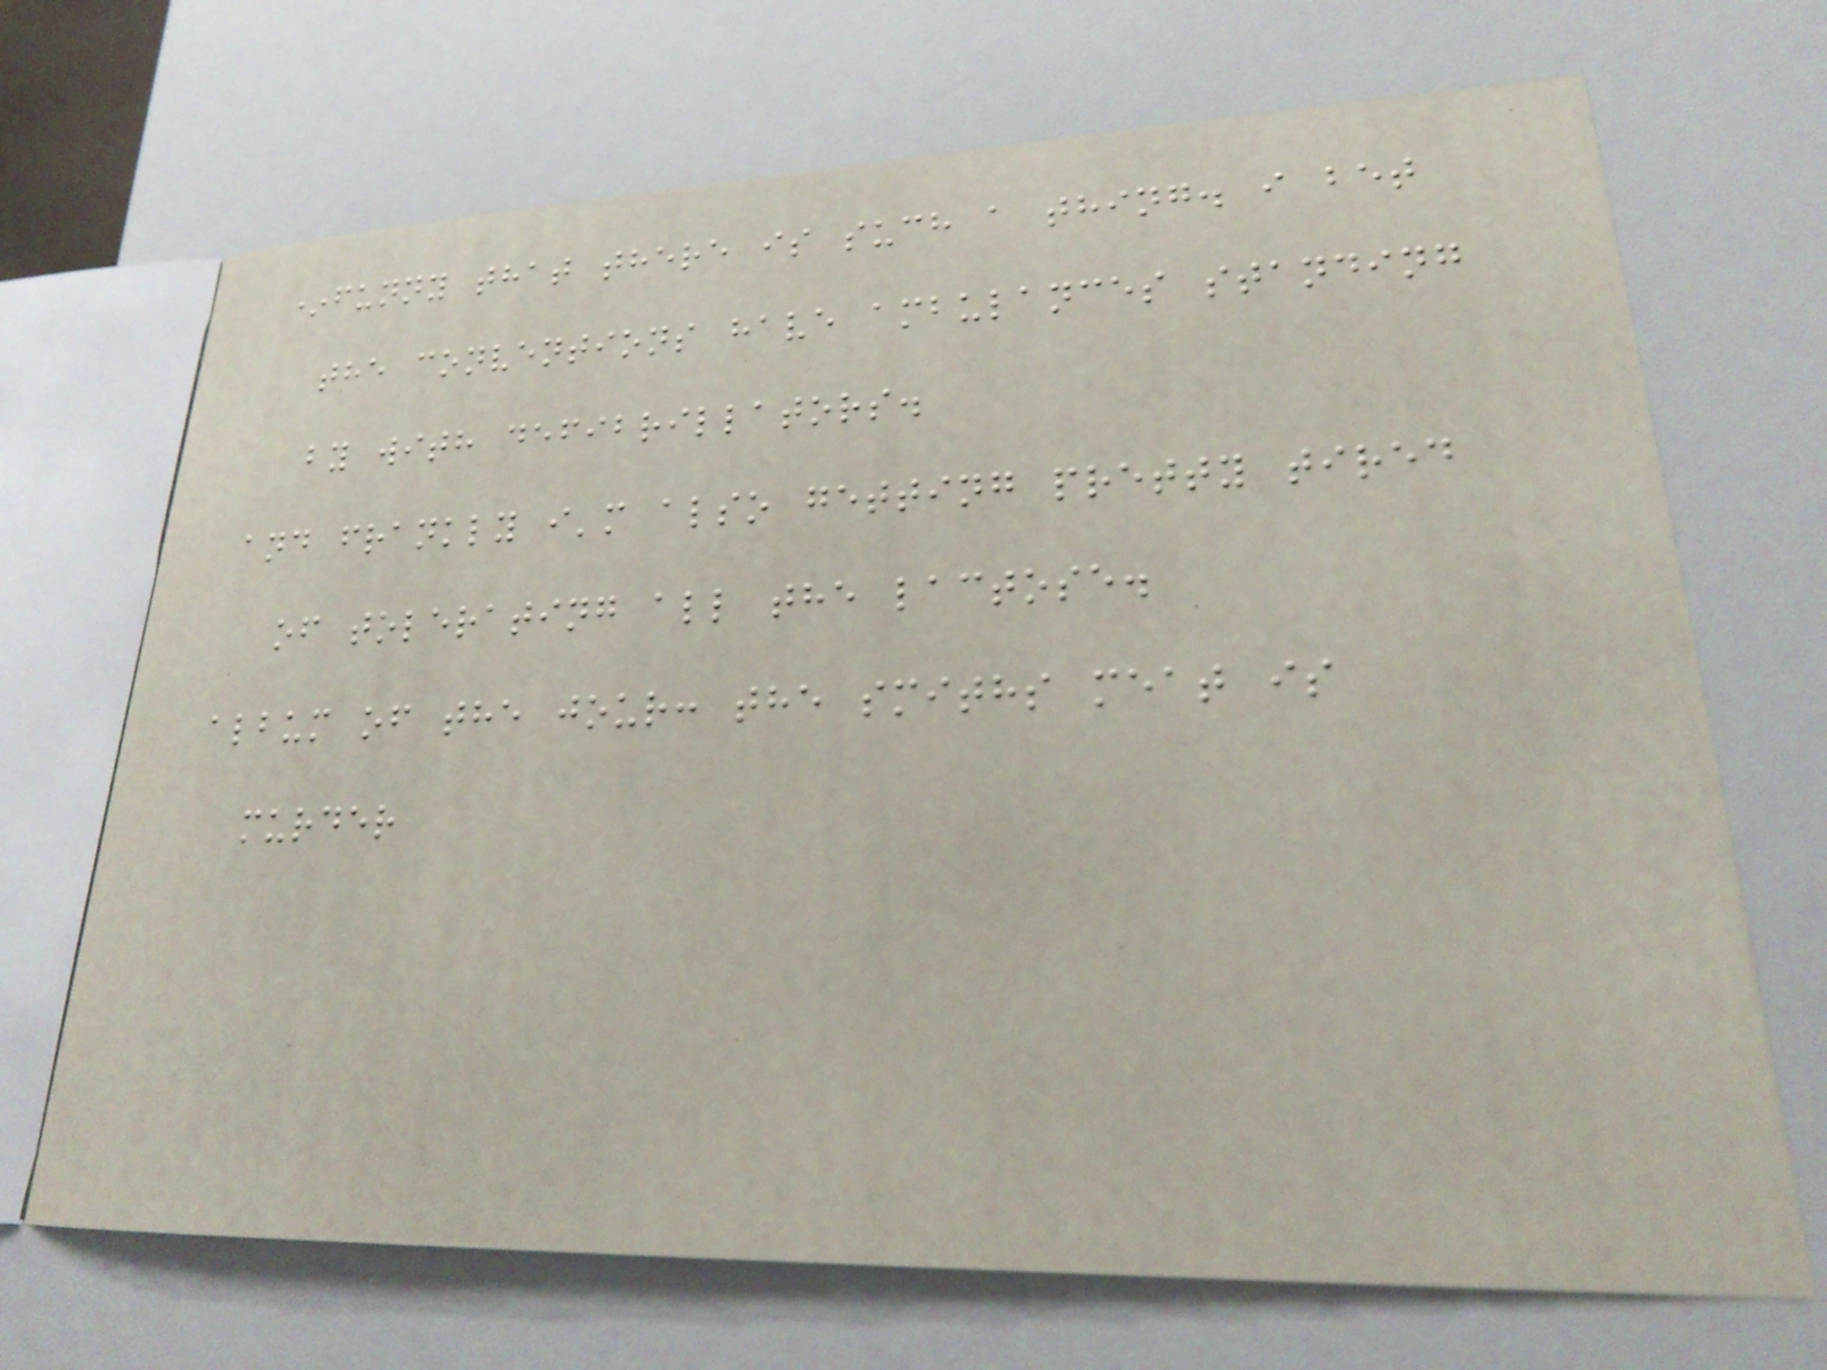*funny that there is such a thing. i bet
the conventions have ambulances standing
by with defibrillators.
and frankly i'm also getting pretty tired
of tolerating all the lactose.
album of the jour: the smiths meat is
murder
